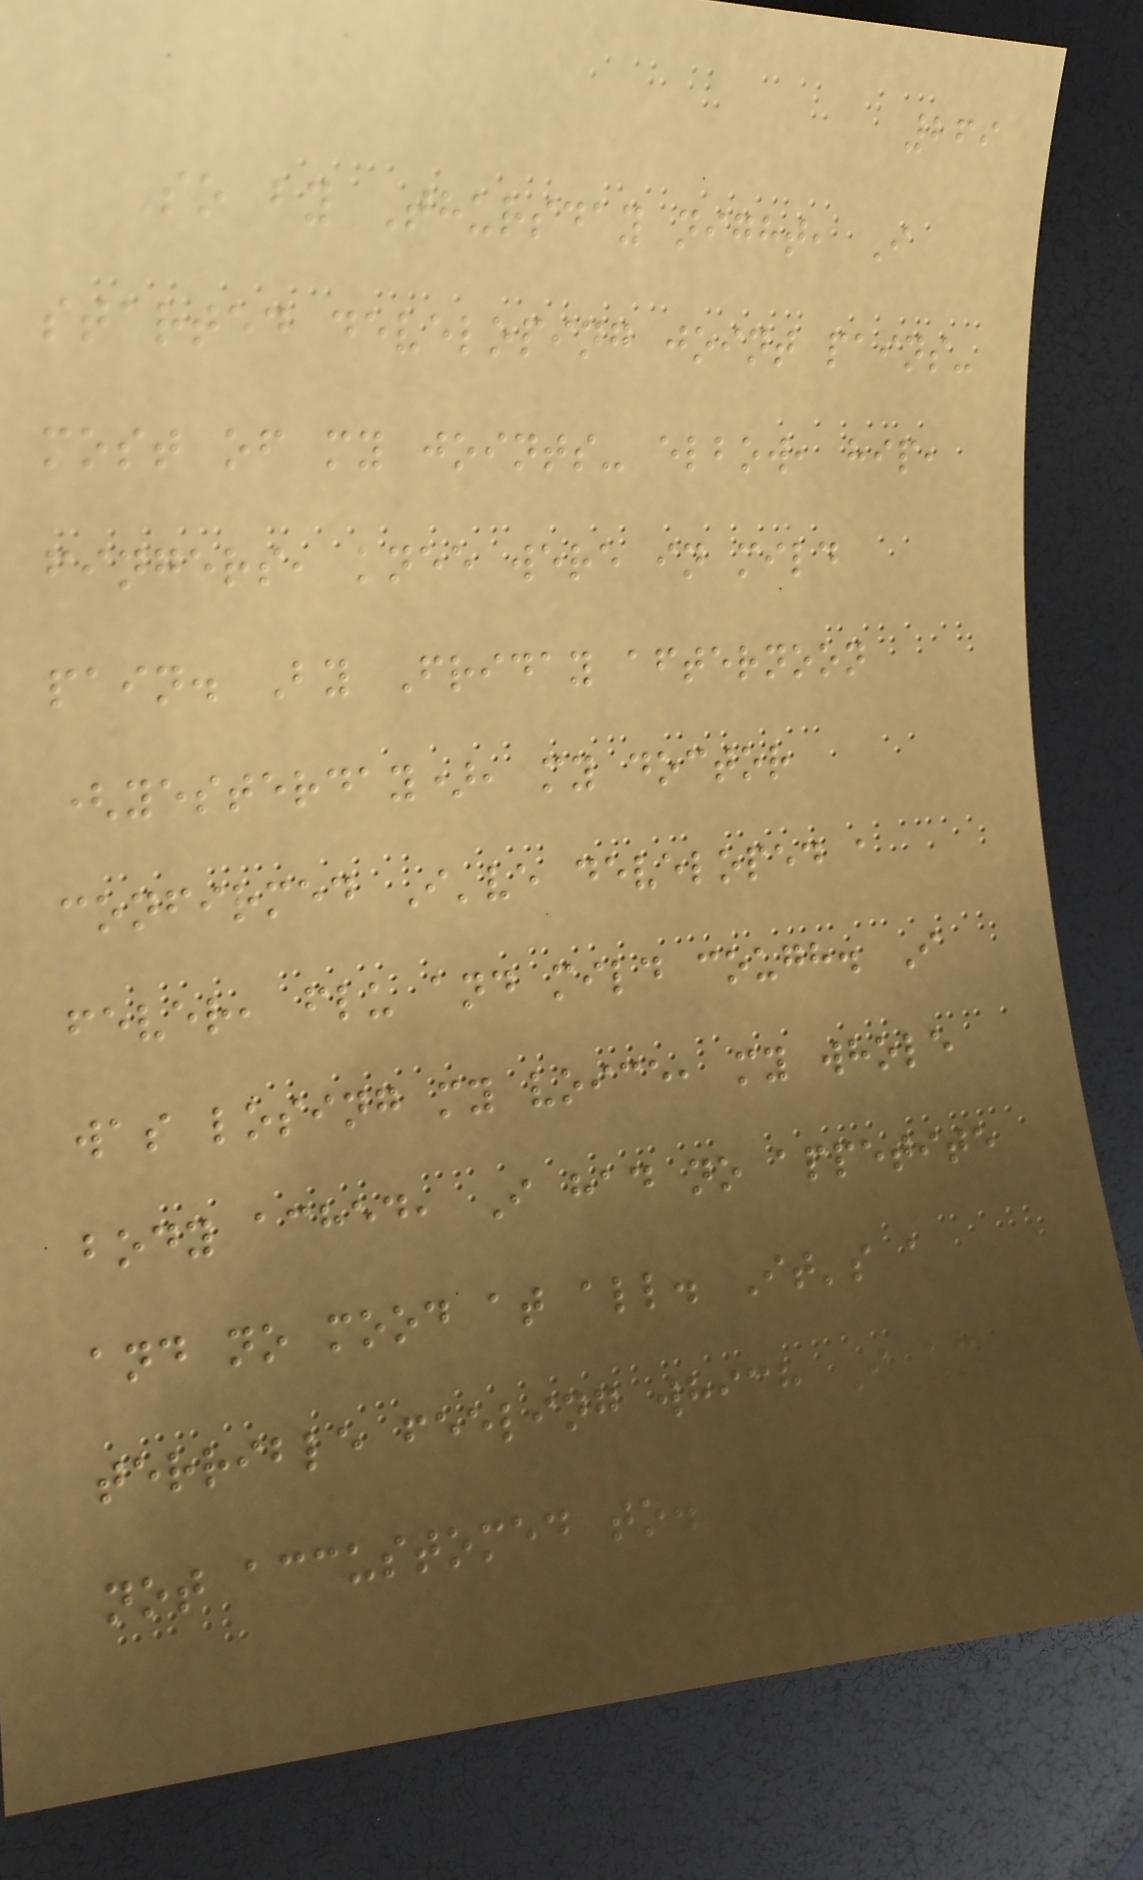269
So by Thursday night, I
started developing joint pains-
most of my joints- elbow, hip,
fingers, knee were in mild
pain. By Friday afternoon
(yesterday), my doctor
confirmed I've developed a
fever, flu and mild cough. I
was losing my voice, my whole
body ached, I had no appetite
and no mood at all. It's a
terrible feeling which I am
not accustomed to.
